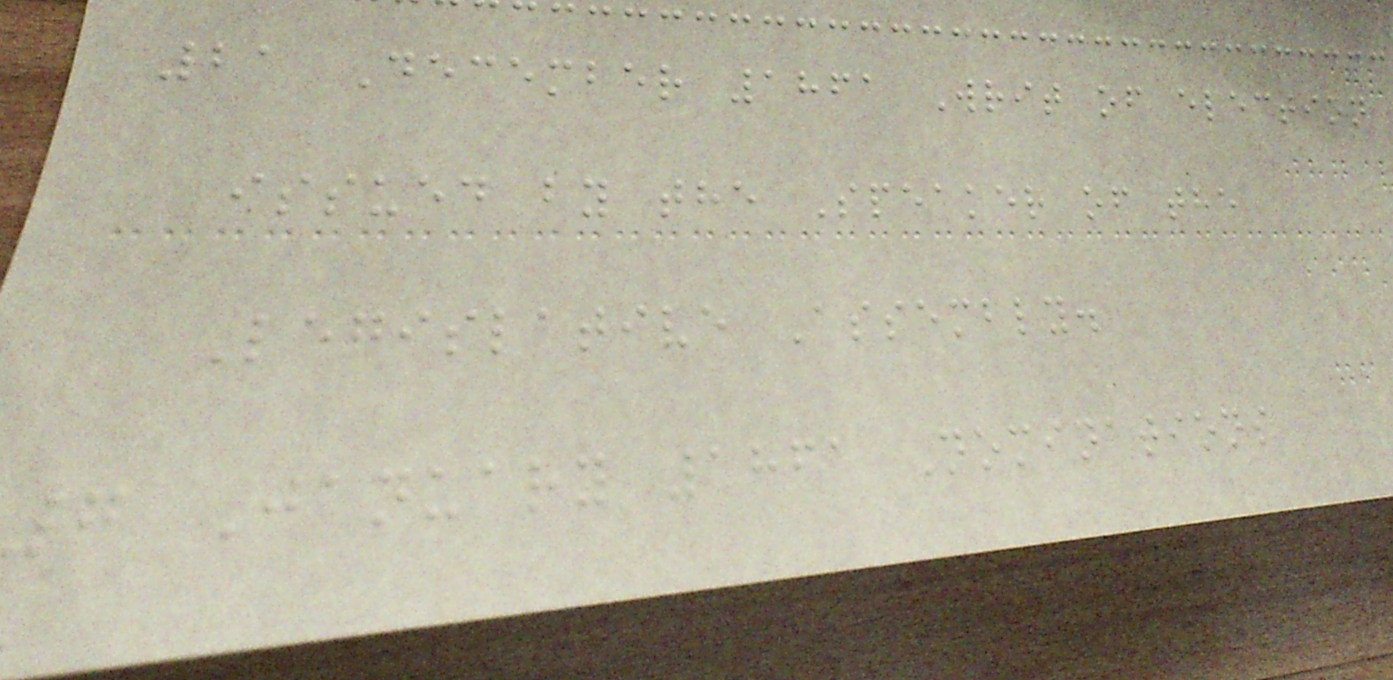21 December 1861 Writ of election
issued by the Speaker of the
Legislative Assembly.
7 January 1861 Nominations
